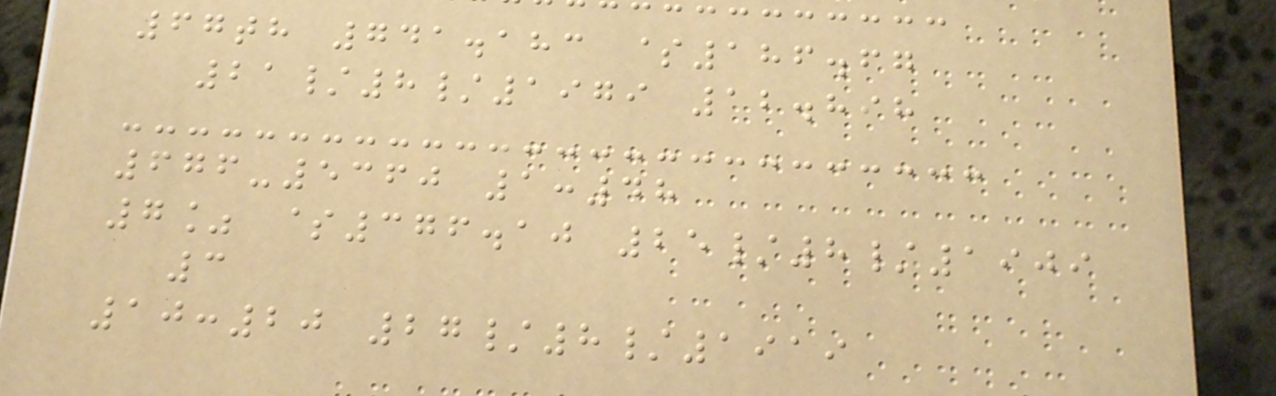67th 741.183 $186.67
21/8/1979 12.898
676-5360 1:48
7% $376.10 25/8/1909
3
10:20 27/8/1919
